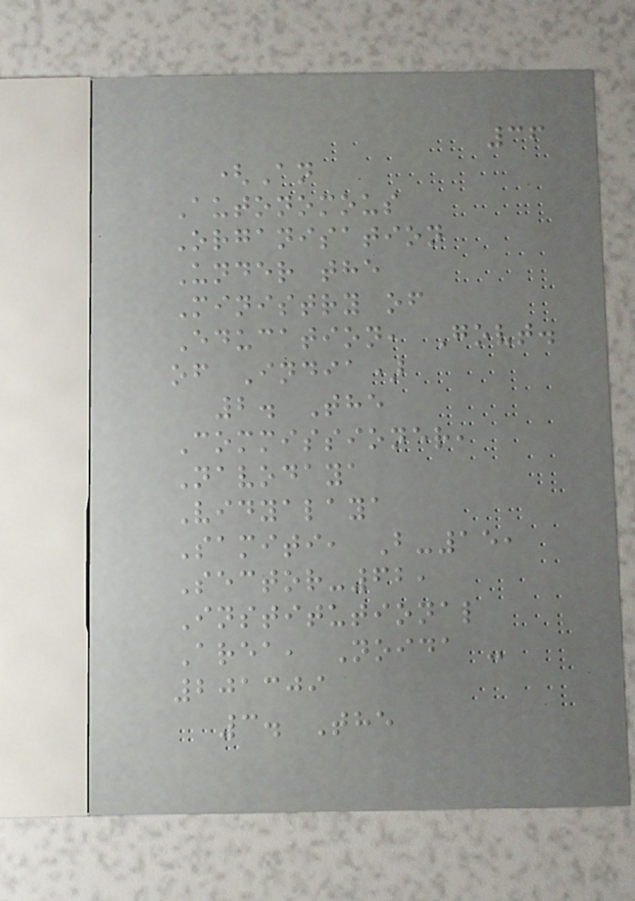36
(An
Autonomous
Organisation
Under the
Ministry of
Education, Govt.
of India)
2. The
Commissioner,
Navodaya
Vidyalaya
Samiti, B-15,
Sector-62,
Institutional
Area, Noida -
201309
3. The
